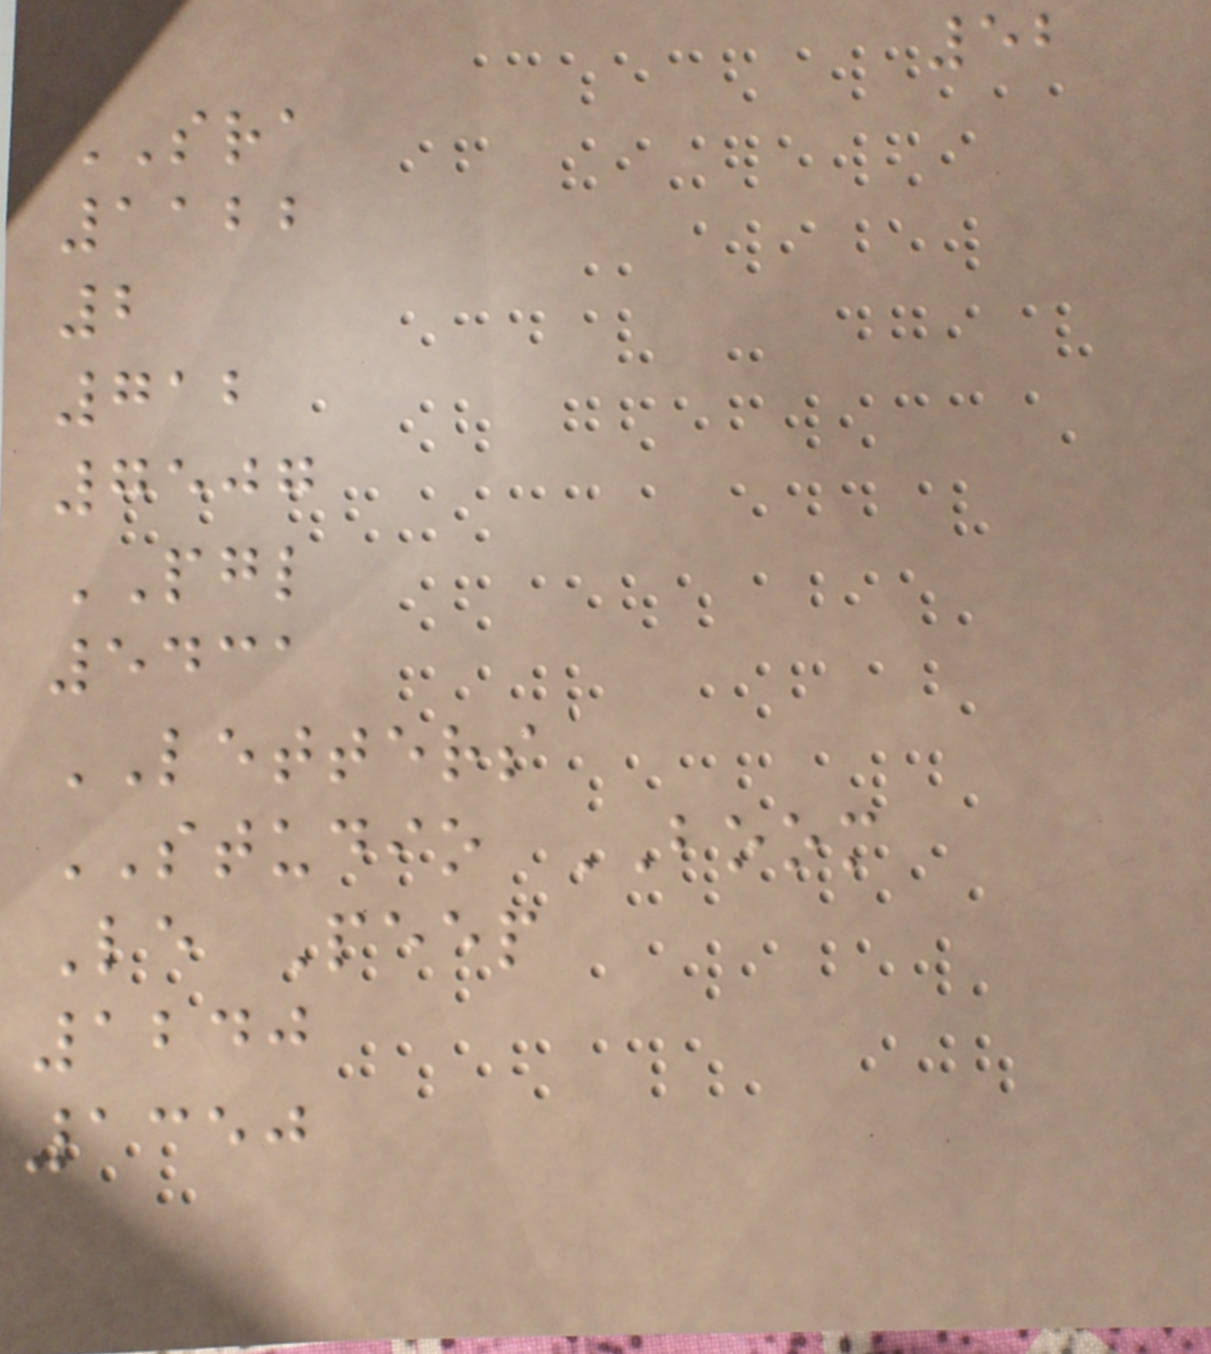52
SRA
1122
2
712
7507
PGL
5431
LETTERS
STUDIO BOOM
Le Peep
1240
1350
